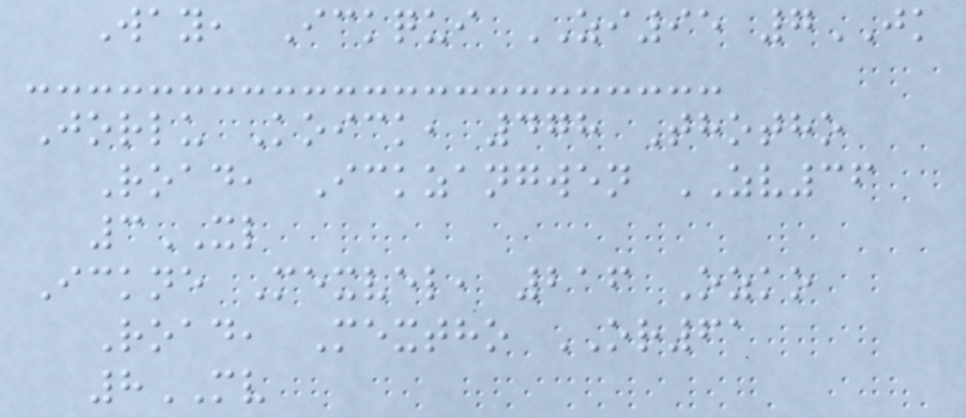Way, Ickqui ZI95 7JK
Jorlu Koick, 478 Thotho
Road, Ickzangwen ZV36
3XL
Ickne Mexvel, 216 Ozko
Road, Mextho OR61
8MV
